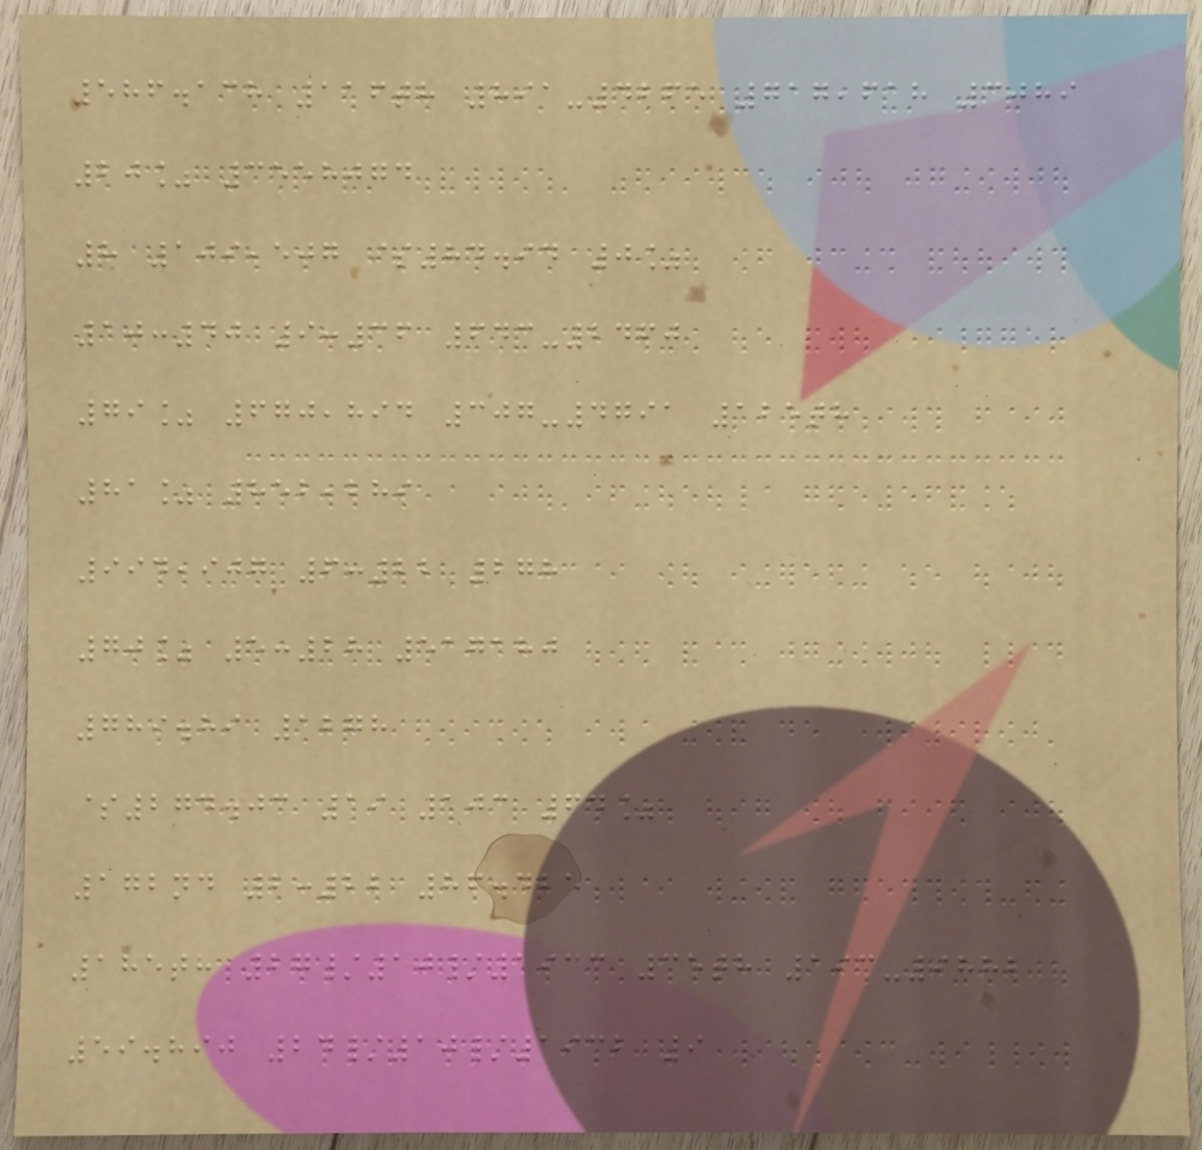586.138 116th 891-4265 717,618 3089
20% 3558074
8 109,507 $84.94 0%
10:40 9:36 643-2460
79% 670,894 307-4791 125th
81% 852,289
994,907 6:22 278
70% 5:28 517180
789.89 1278
$274.03 19 103 64%
172nd 2:22 86.425
185th 27/10/1933 35th 193-9882
59.890 24/10/1932 9
